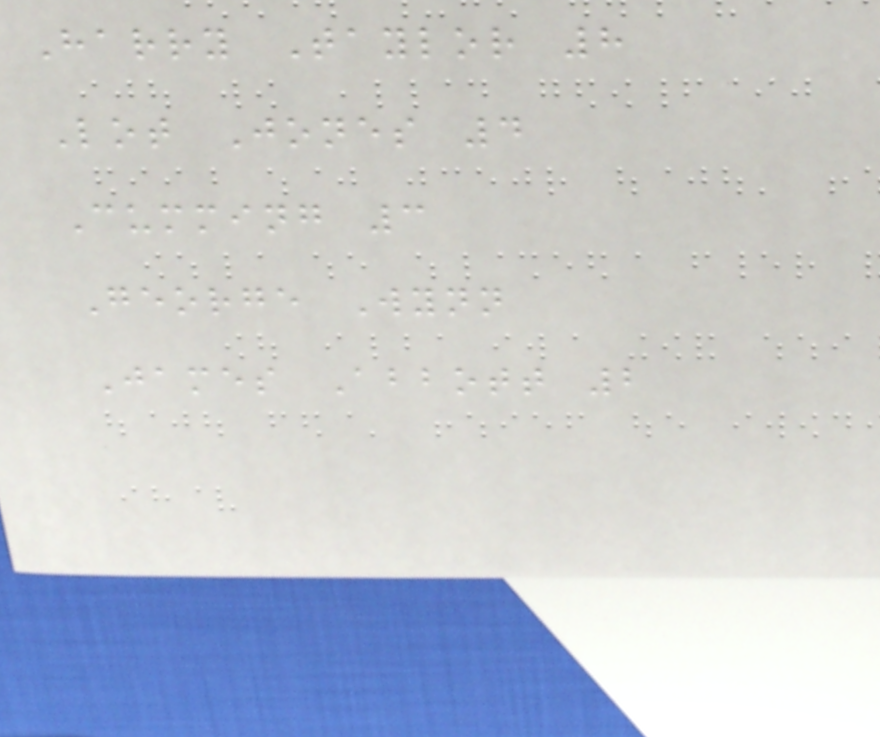Harry Taylor 8
Lot Jones 4
Cumming 3
George Wynn
James Abbott 2
